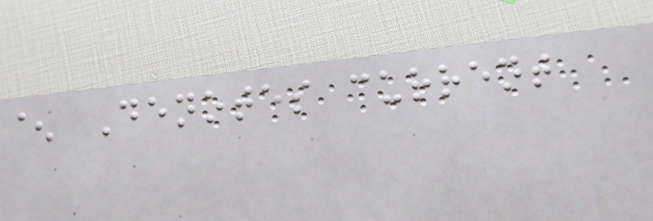^ Denotes current
